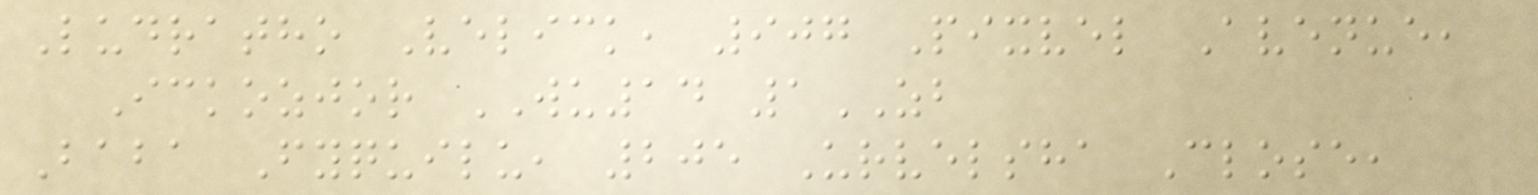Ludratho Velick, 907 Pixvel Avenue,
Ickozjor WU14 1ZB
Baba Fyquilu, 205 Urvelsha Close,
